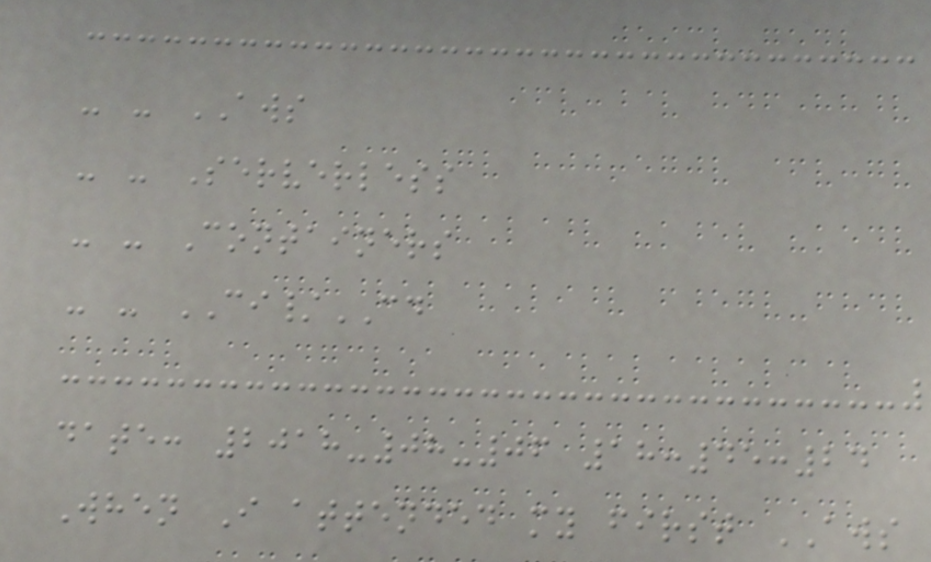- - AWS
- - Serverless
- - Containers
- - CI/CD
date: 2018-08-06 18:45:24
When I attended my first AWS
